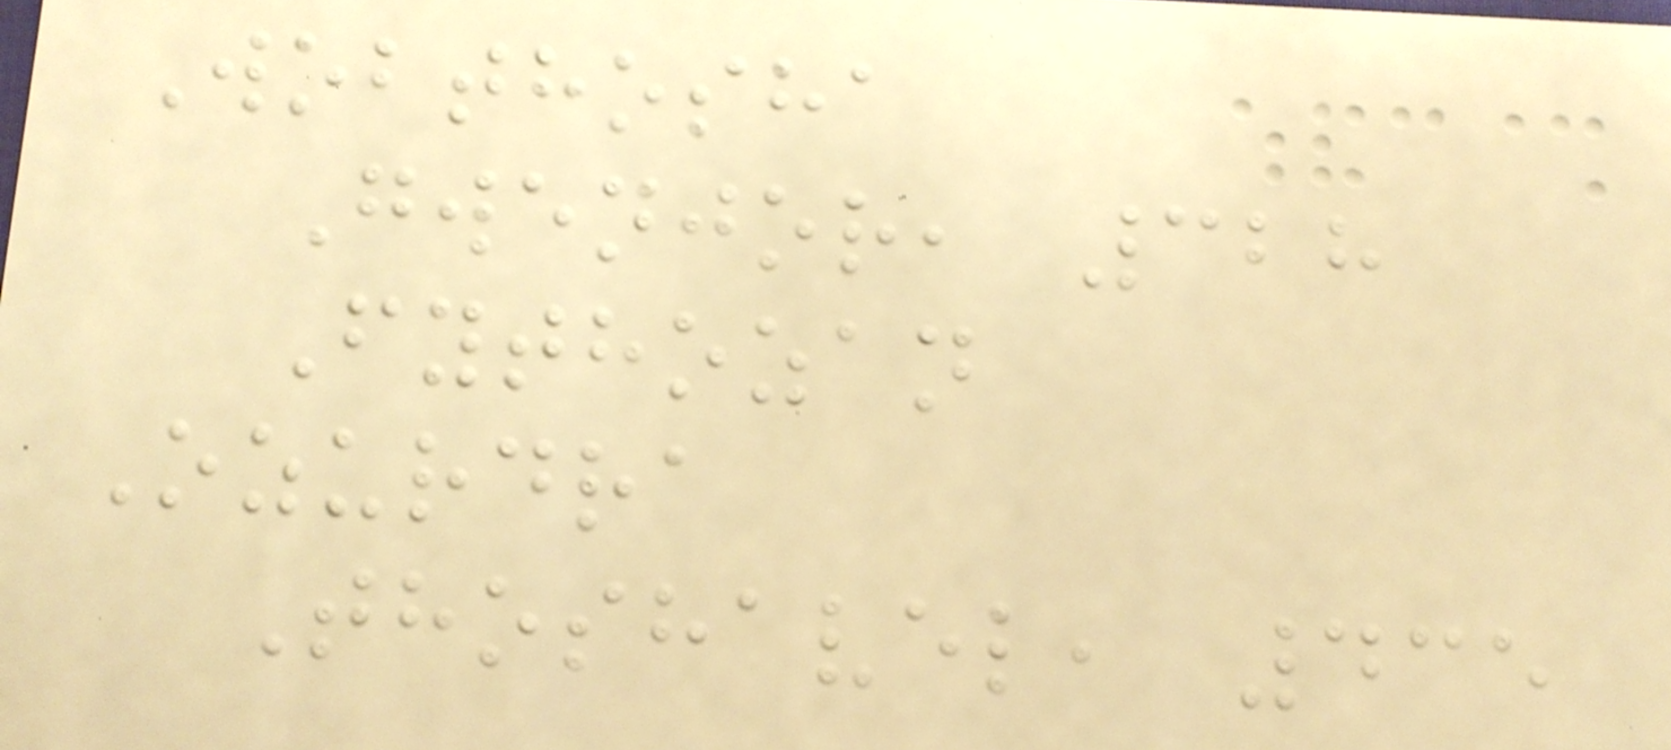Wobthosha
Gwenjor, 328
Fythozan
Ozurdra
Thoshavel, 435
